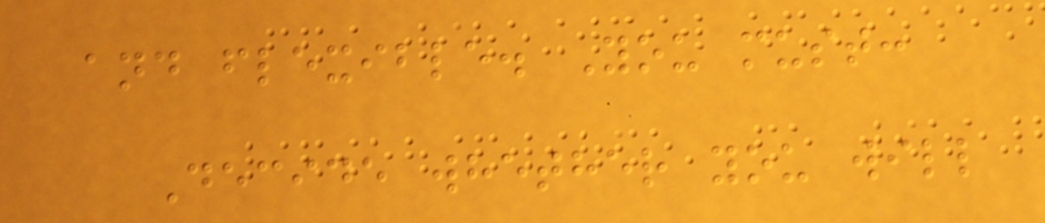and flexible. You must:
Decide whether you will
